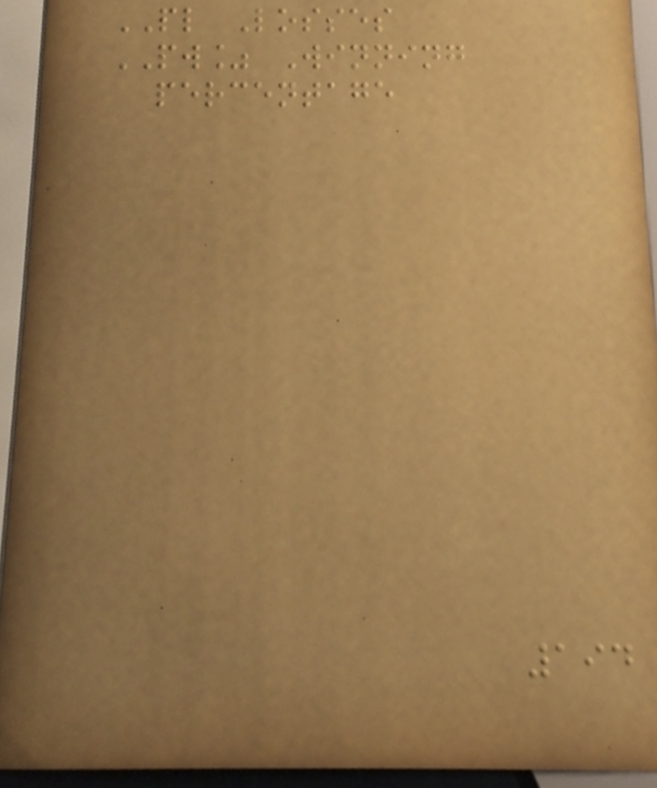PL Losses
PW% Winning
percentage
194
